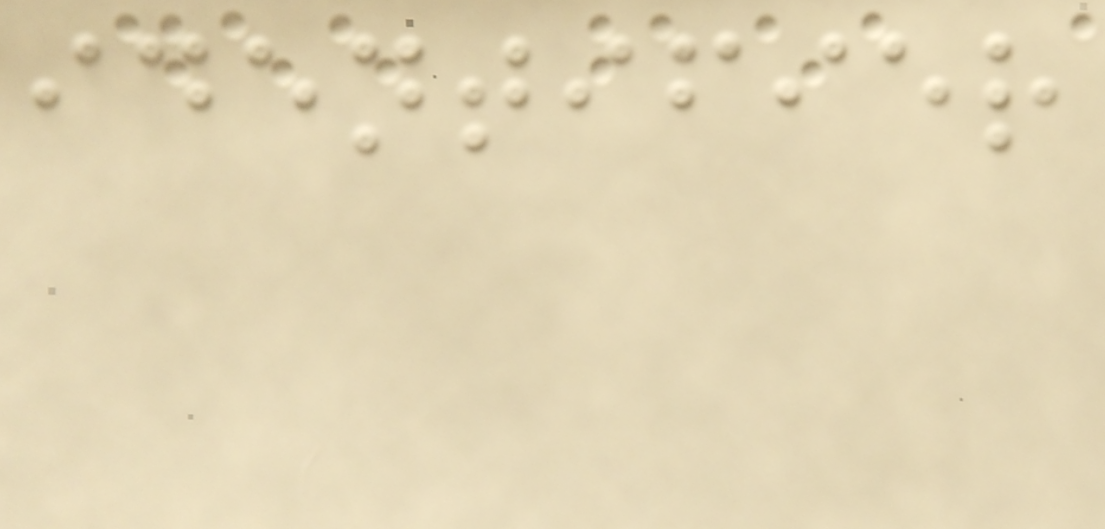identifier
